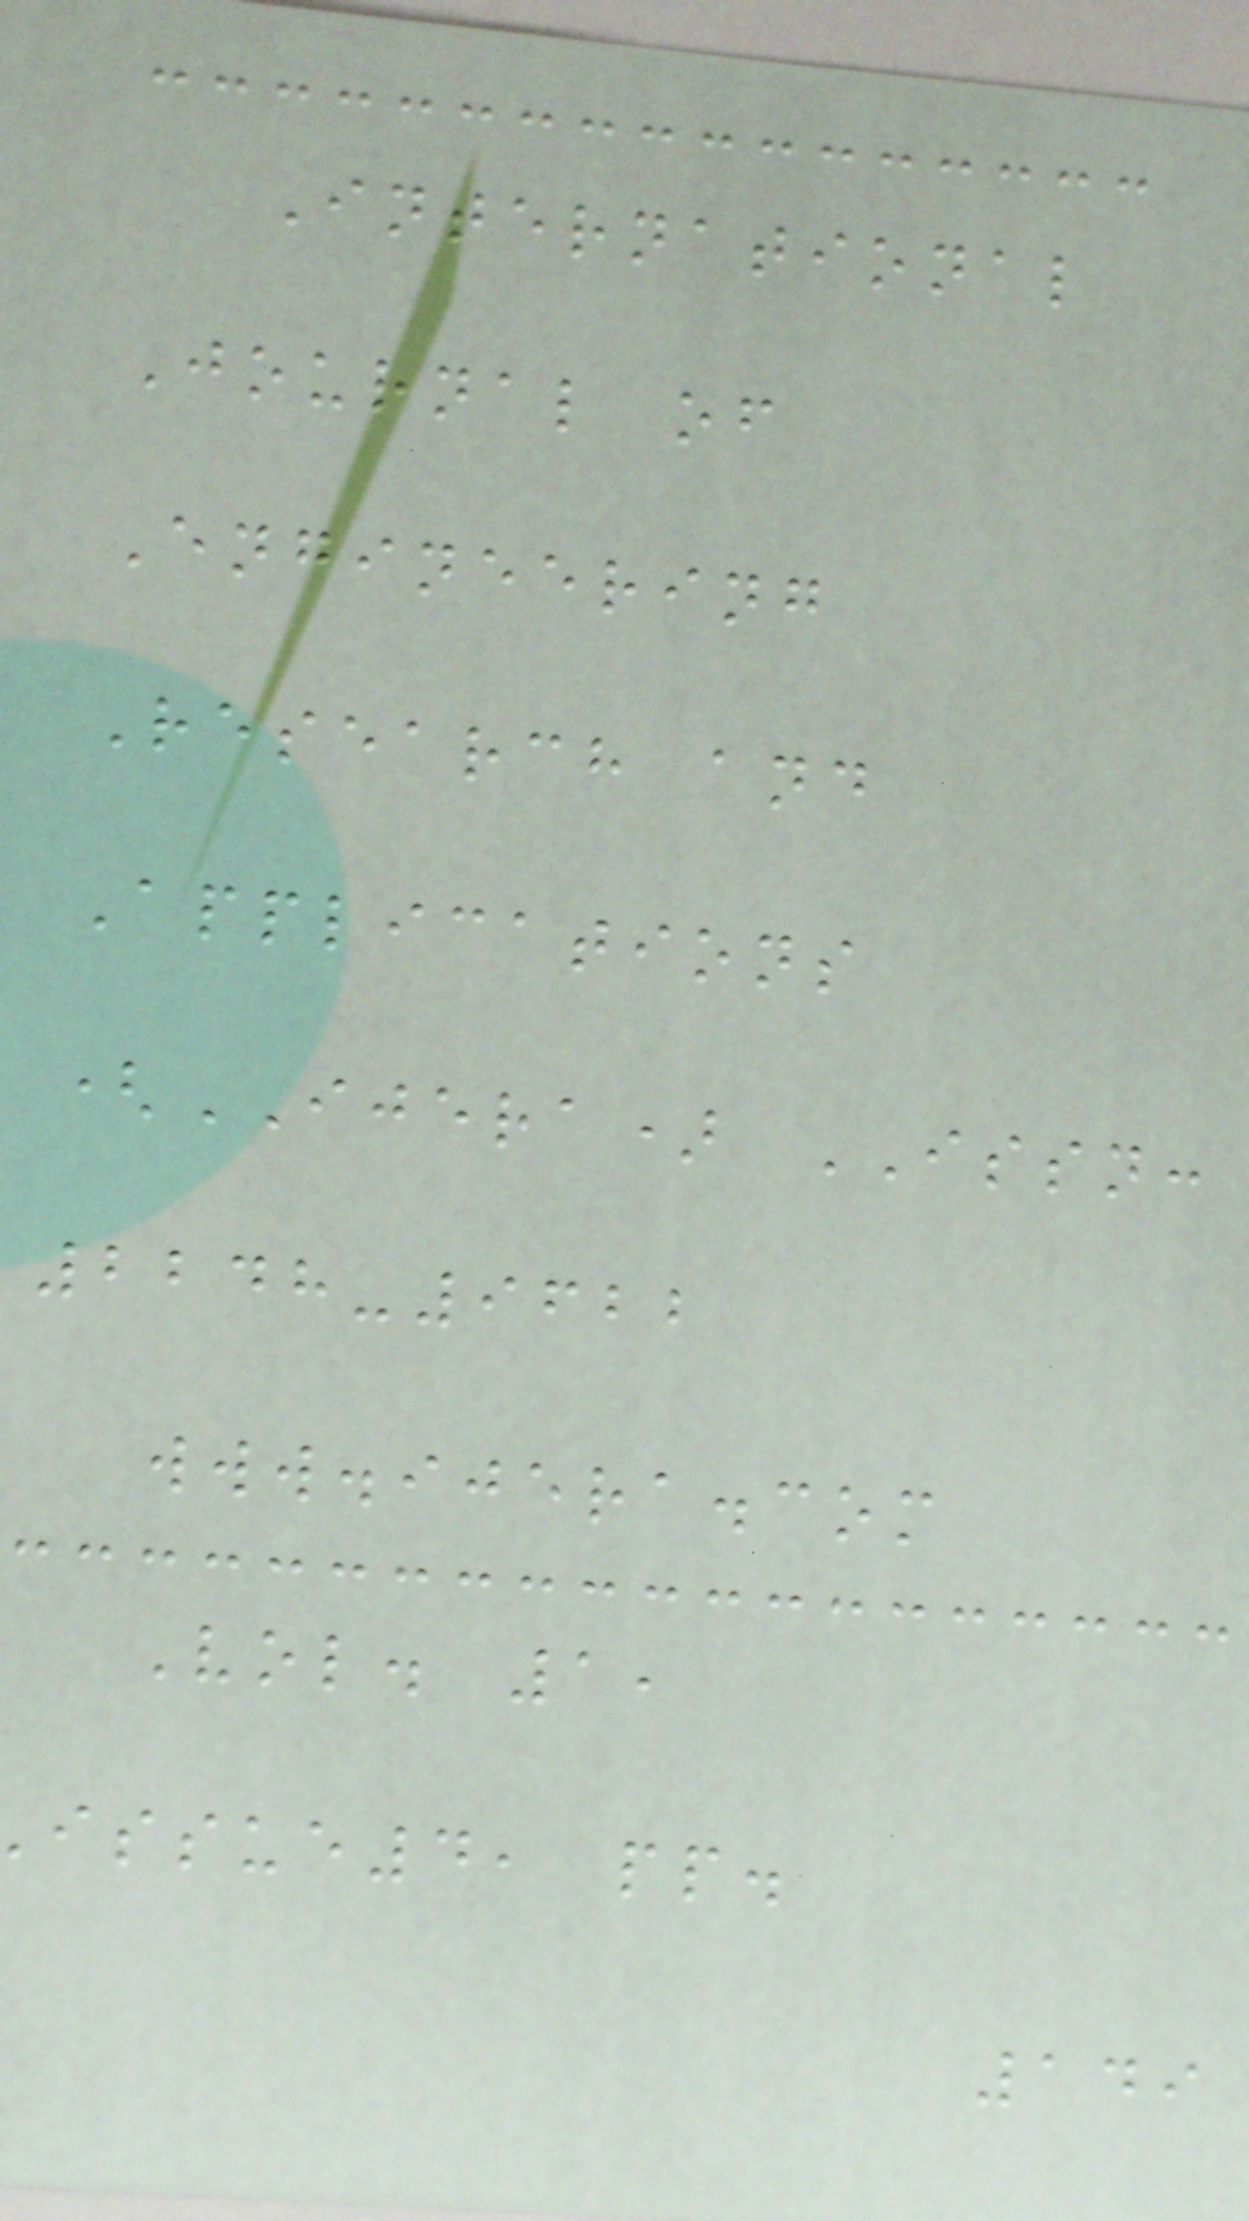International
Journal of
Engineering
Research and
Applications
(IJERA) ISSN:
2248-9622
www.ijera.com
Vol. 1,
issue4, pp.
149
